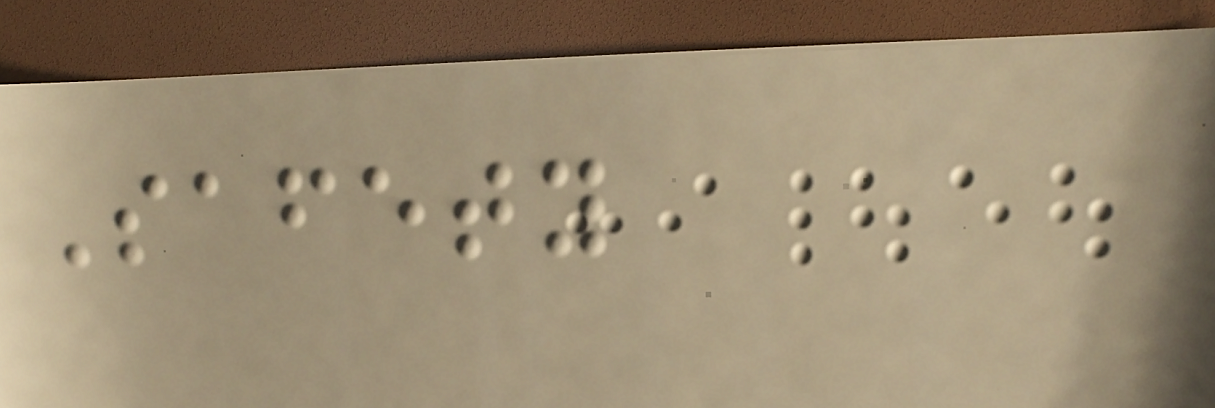Safety
